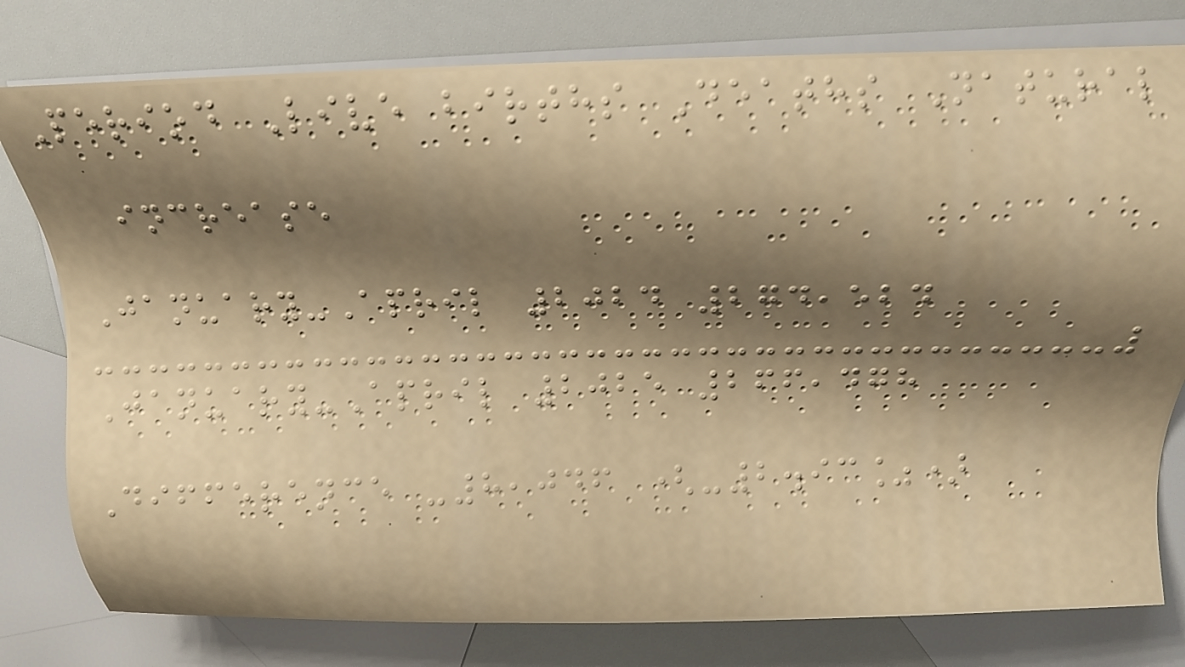Period Live births Deaths Natural
increase
January-April 2024 274,524
January-April 2025 266,478
Difference -8,046 (-2.93%)
